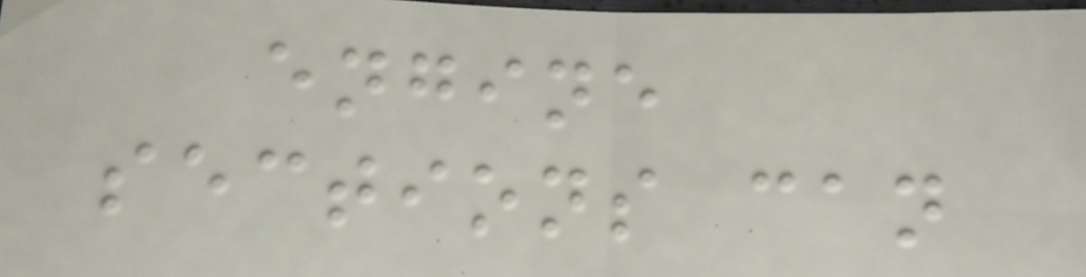engine
sections can
